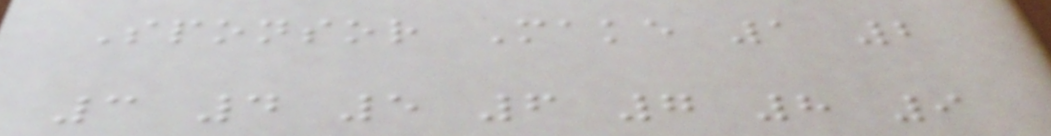Sponsor Make 1 2
3 4 5 6 7 8 9
